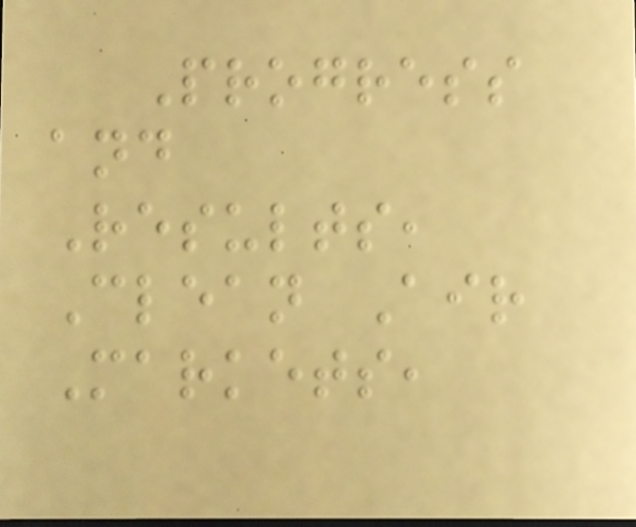Progress
and
Results,
Clean Air
Markets,
